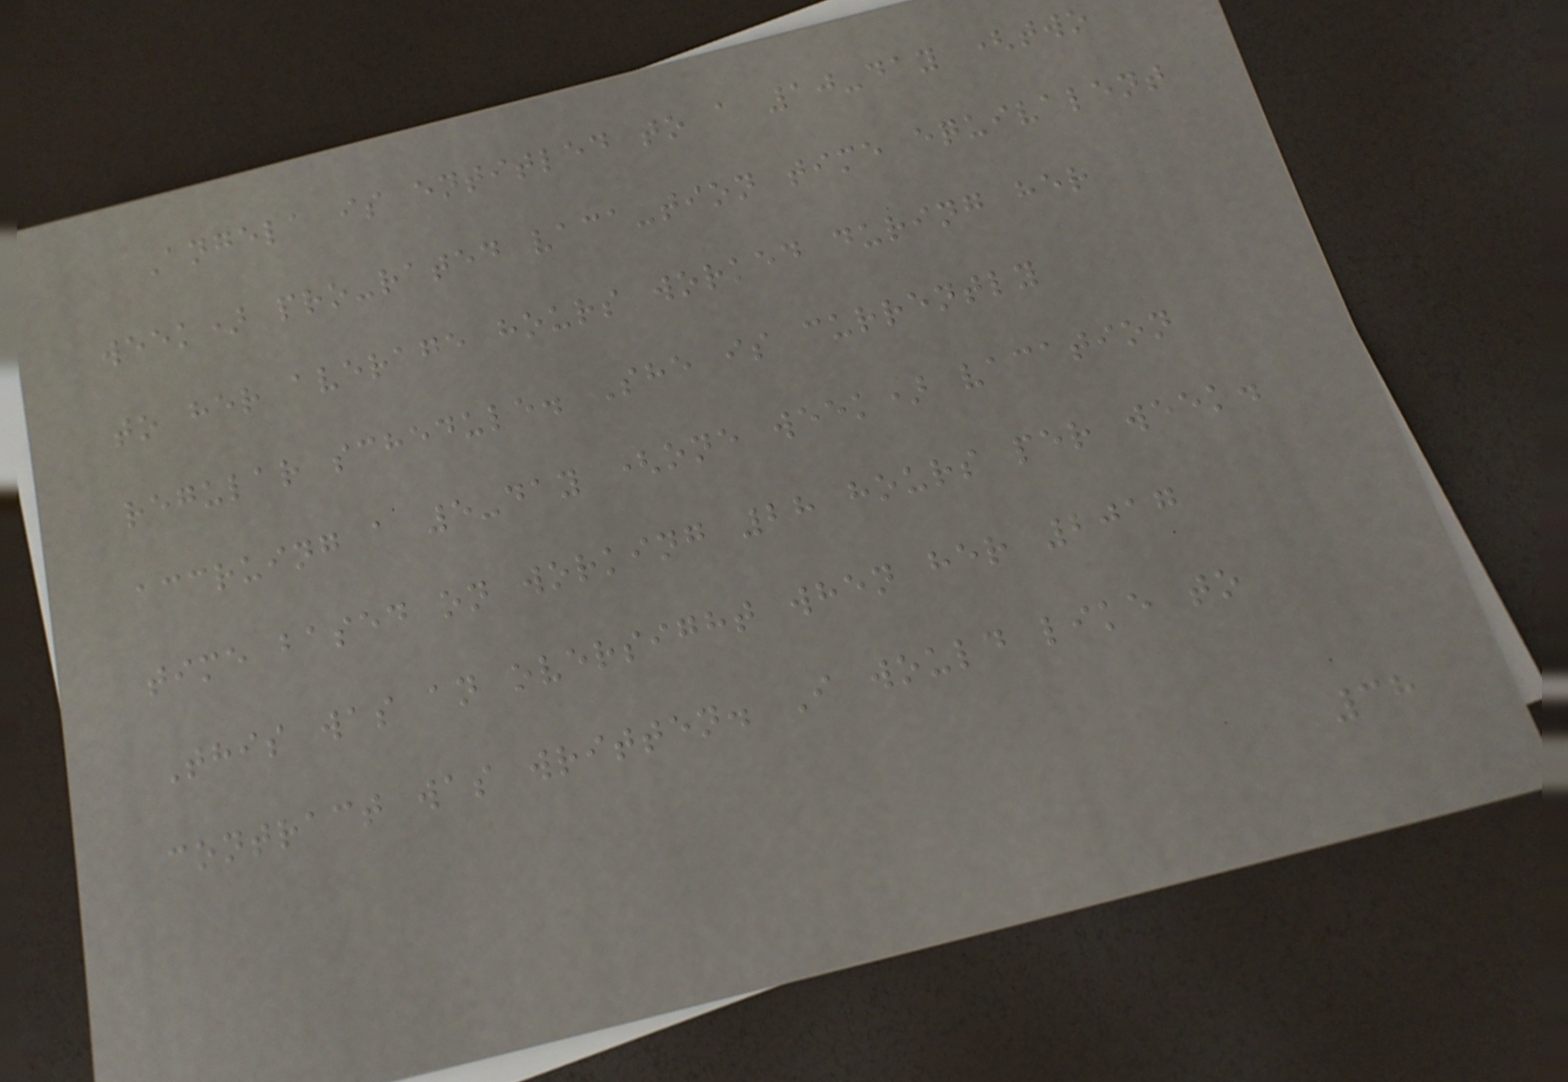Angela is entitled to a 10-day (two
week) pro-rated vaca-tion time equivalent
to her average hours worked during her
regular schedule. She is currently
accruing a 5-day (one week) vacation
time based on working 28 hours per week.
This was an oversight when her 2017
contract was written. I would like to
38
